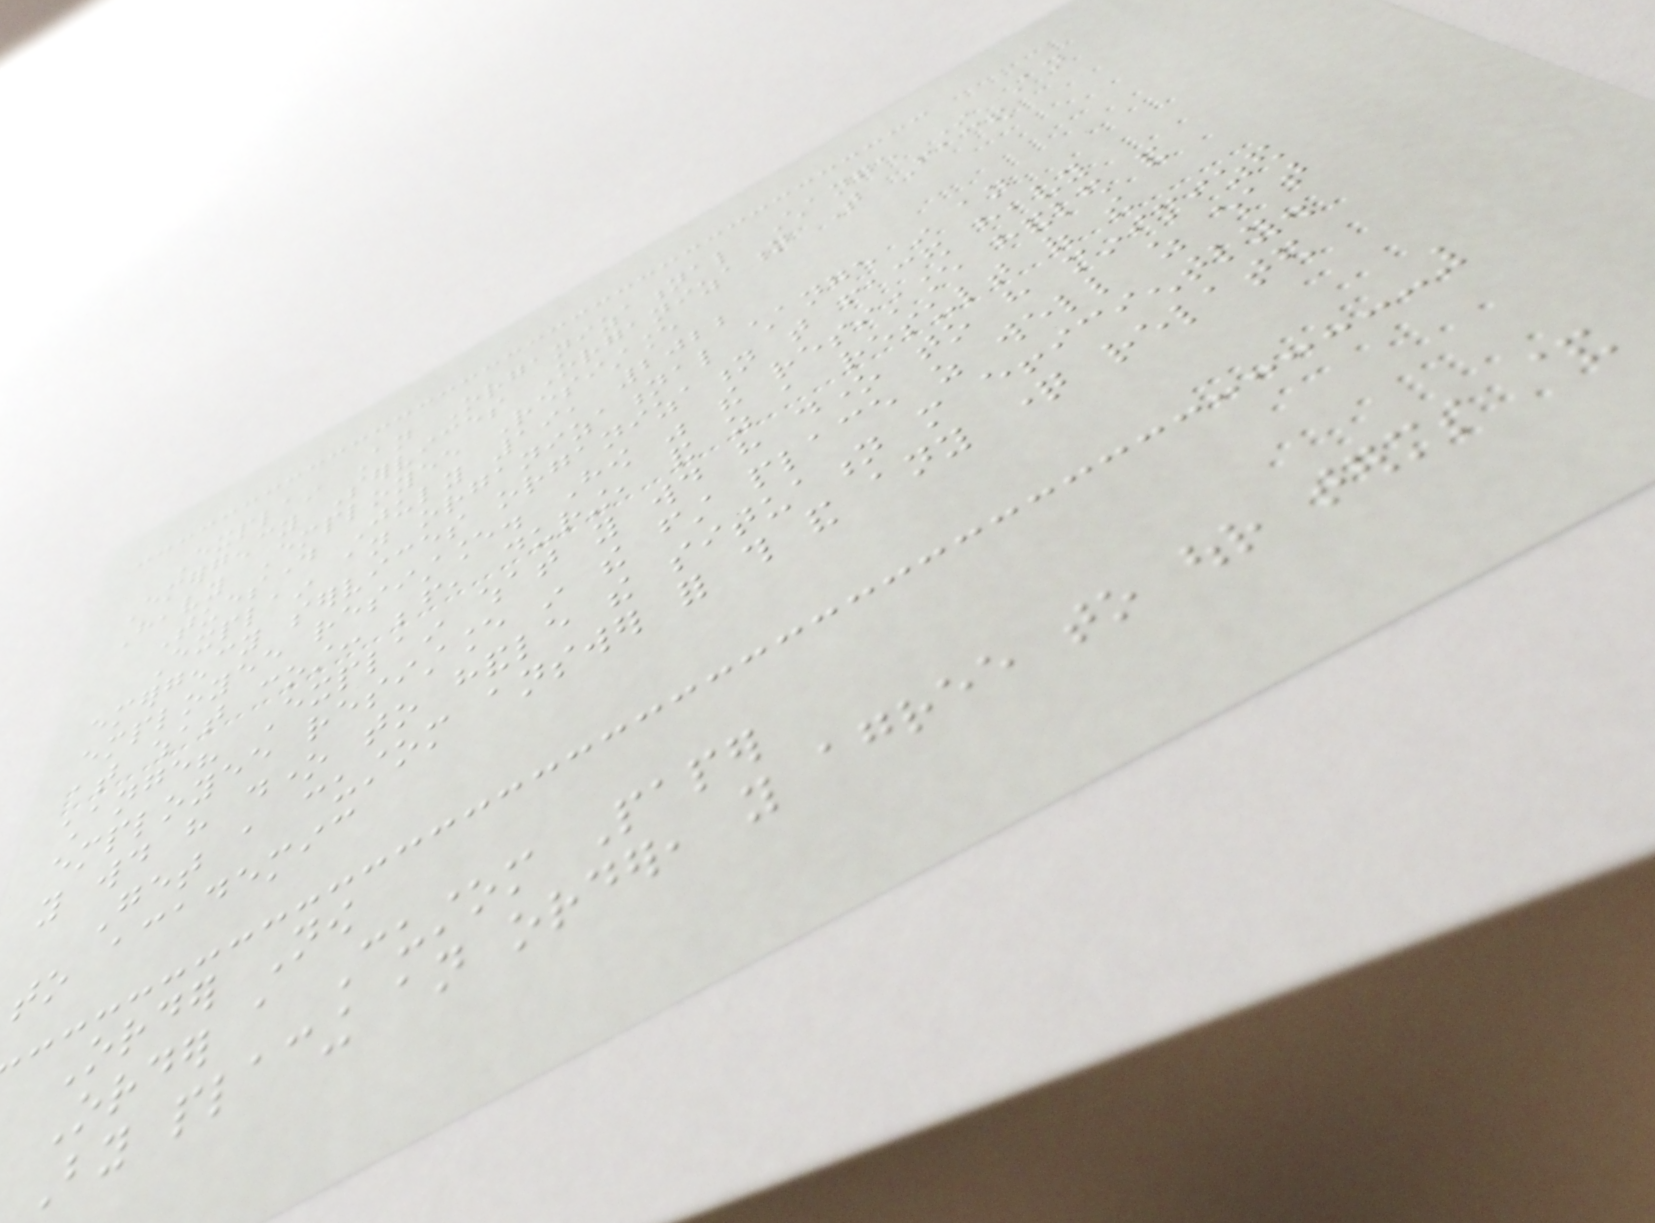Explain An Organizational Change In An
Emergency Services Organization That Faced
Heavy Employee Resistance
Tuesday July 19, 2022
Explain an organizational change in an
emergency services organization that faced heavy
employee resistance. How was the resistance handled and
at what cost: before, during, and as a result of the
change? Explain what you would have done to have minimized
employee resistance in the first place as well as what
you would have done to handle the situation more efficiently.
Get a custom answer for this and any question related
to academic
Order Now
Order a Custom Paper
By placing an order, you agree to our terms &
